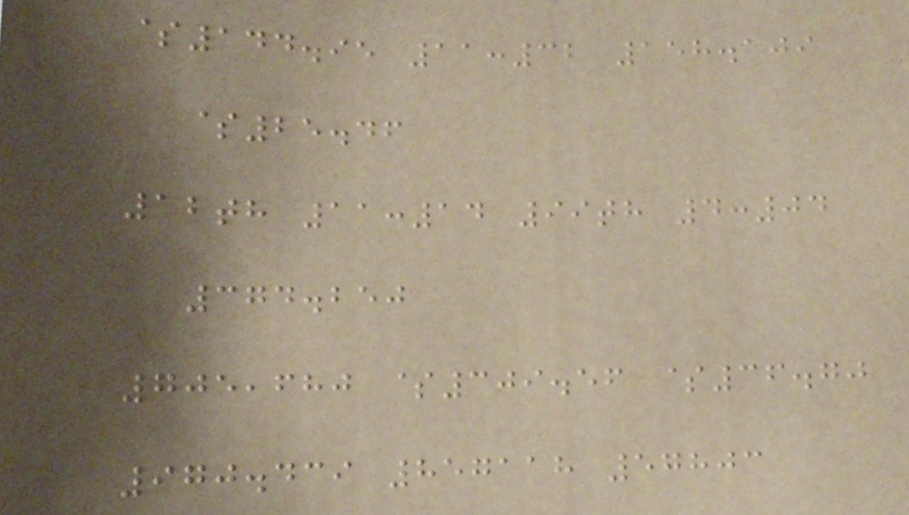$144.95 11:32 158.109
$25.46
12th 11:14 99th 4:04
374.250
705,680 $309.56 $36.70
970.439 857118 57803
